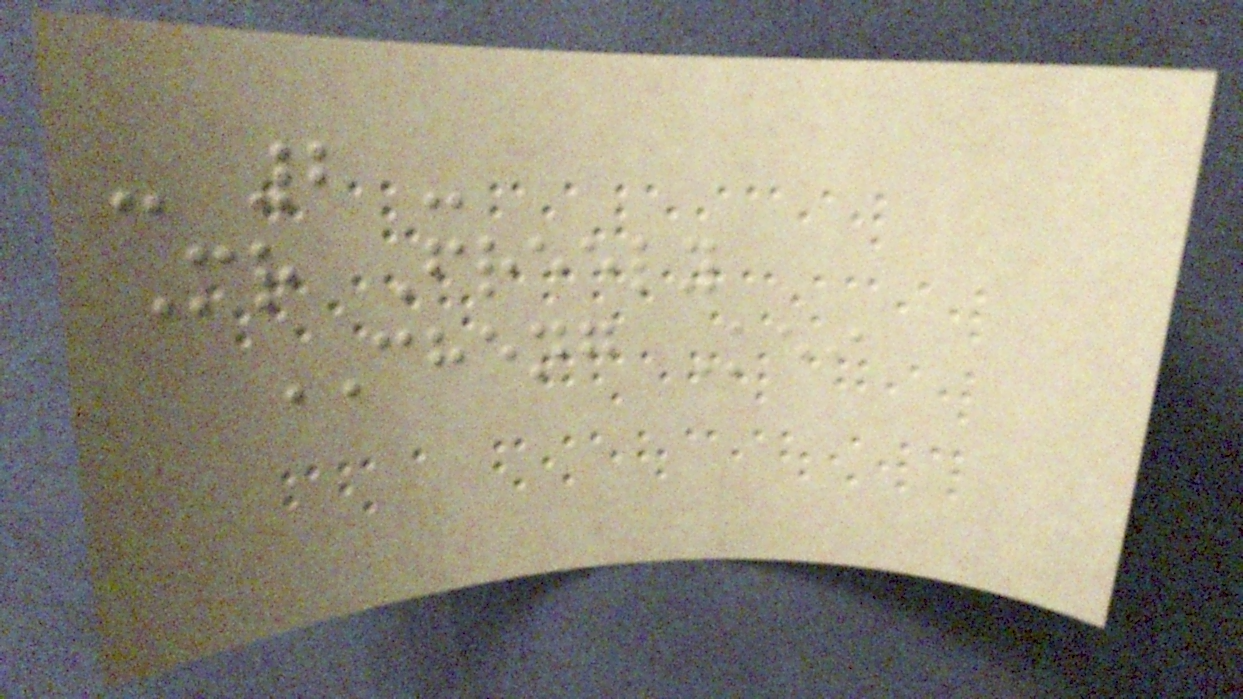- 2 -
Mr Freely
CHENG Kei
